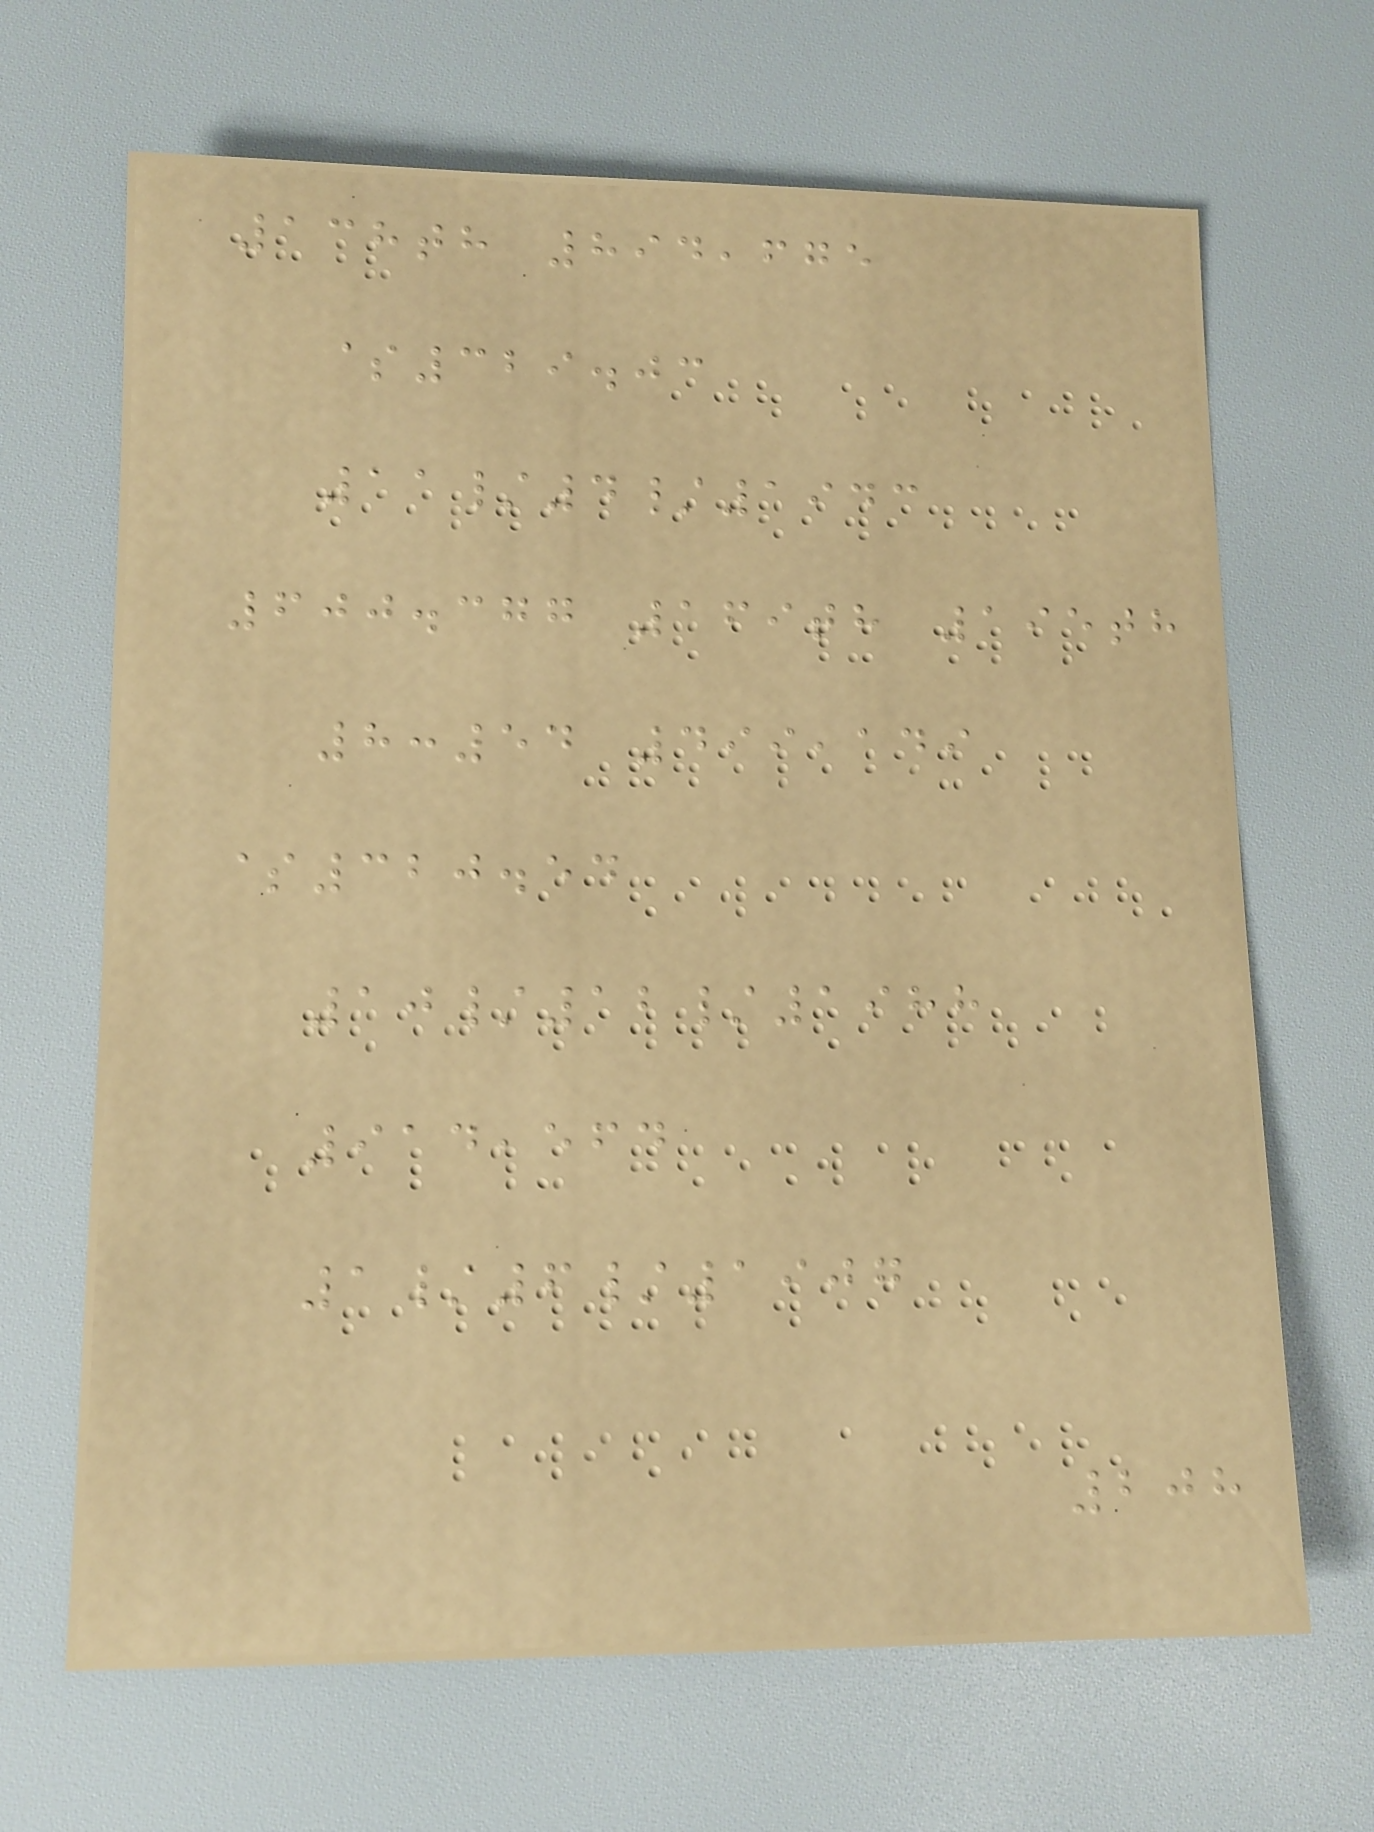138th 894,675
$329.03
11/4/1943
600.377 169th 195th
8:54 499,149
$320.54
10/12/1988
914,564
1/6/1907
208
